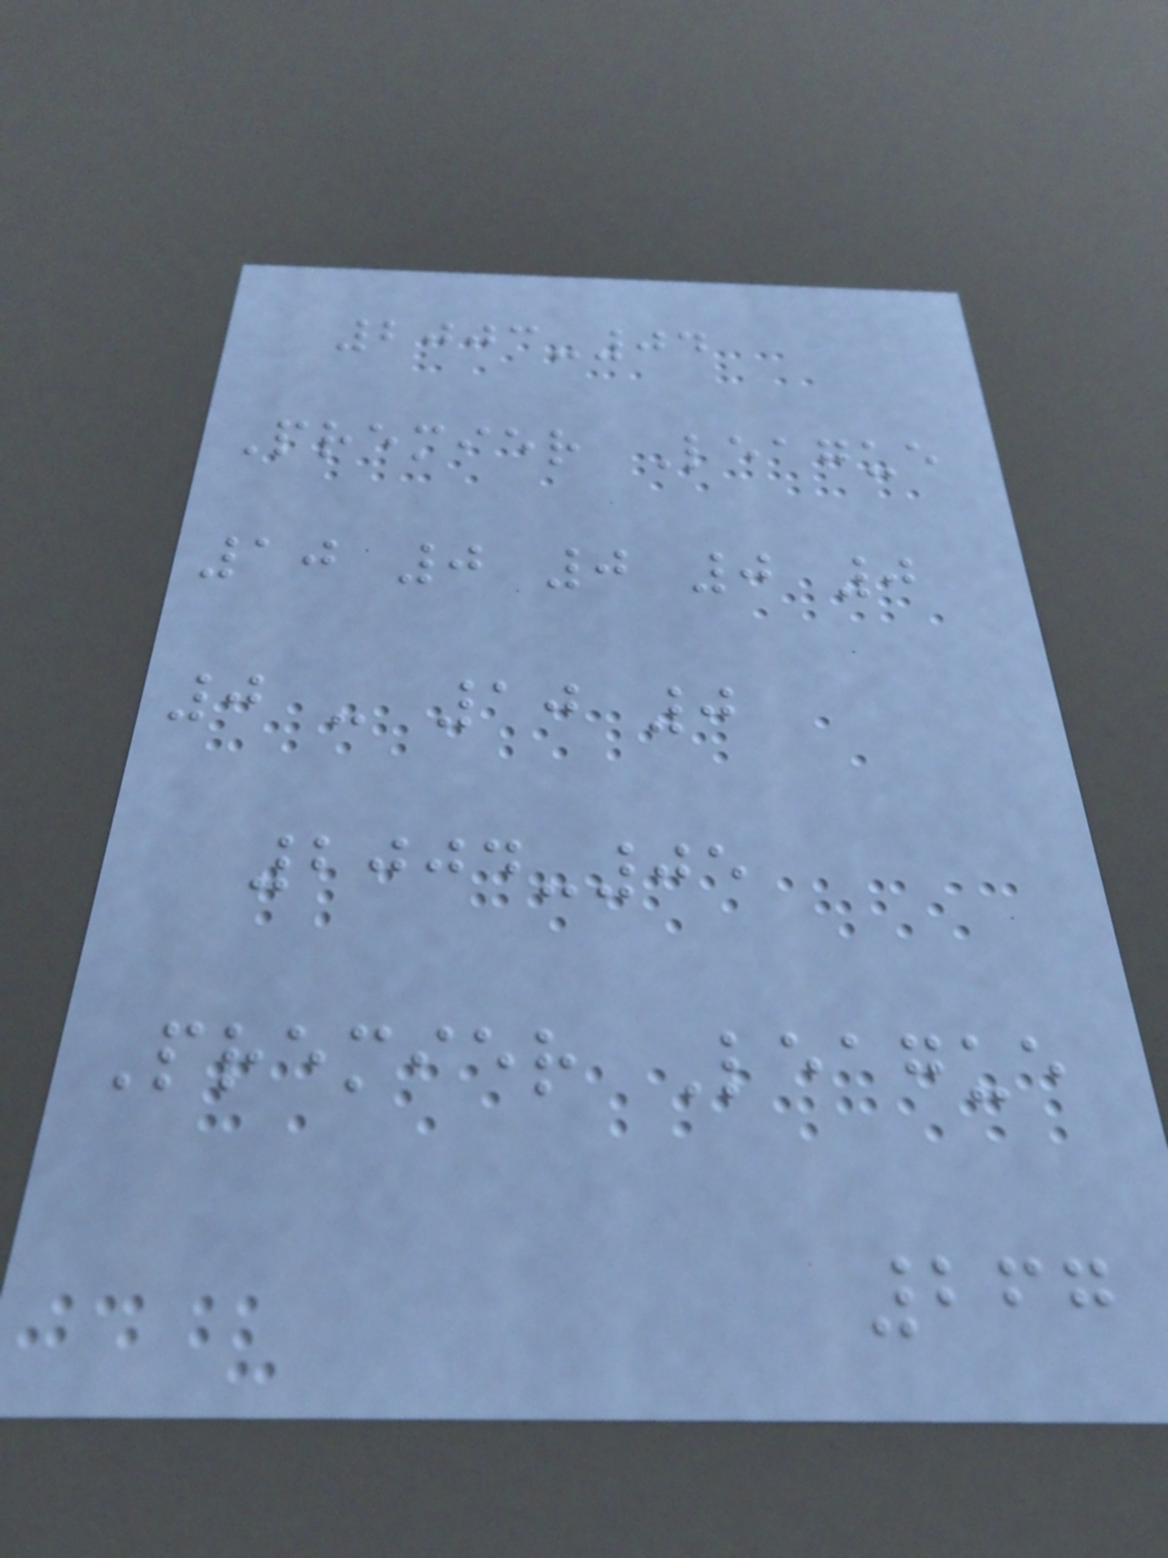2003-04
Premier League
10 0 0 0 0
0 - 10 0
2004-05
Premier League
267
